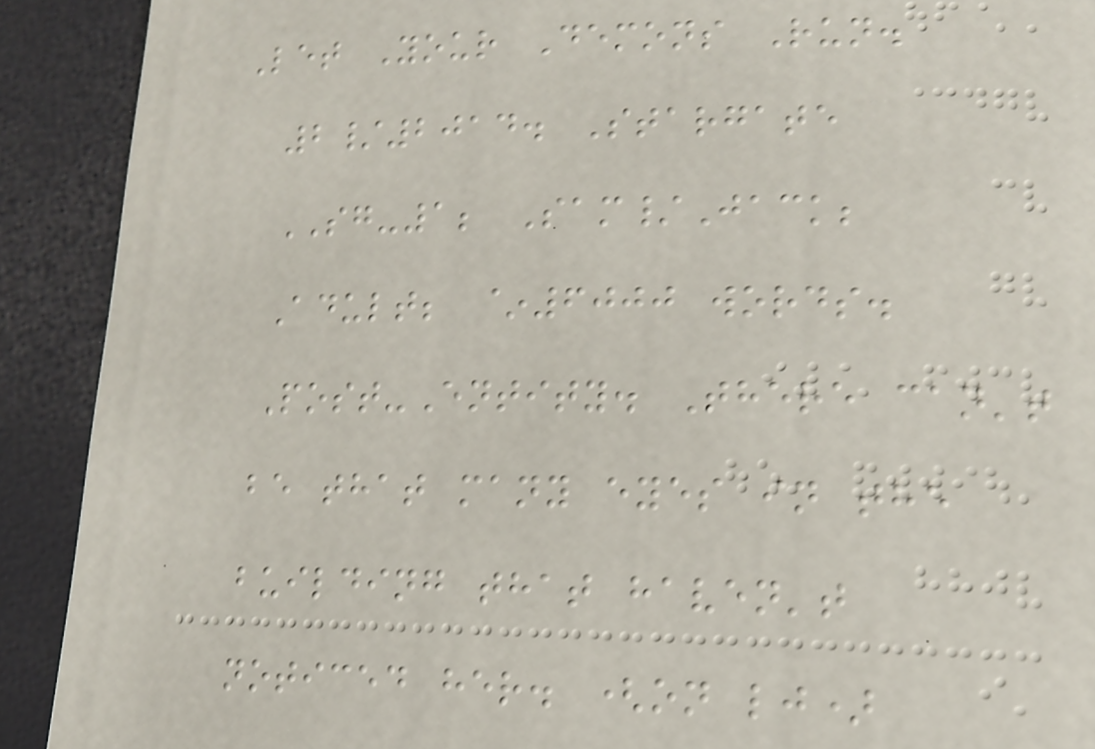Let Your Demons Run.
2/2014. Stargate
SG-1; Sam/Jack;
Adult; ~6000 words.
Post-Entity. There can't
be that many eyes in the
building that haven't
noticed her. (on lj)
